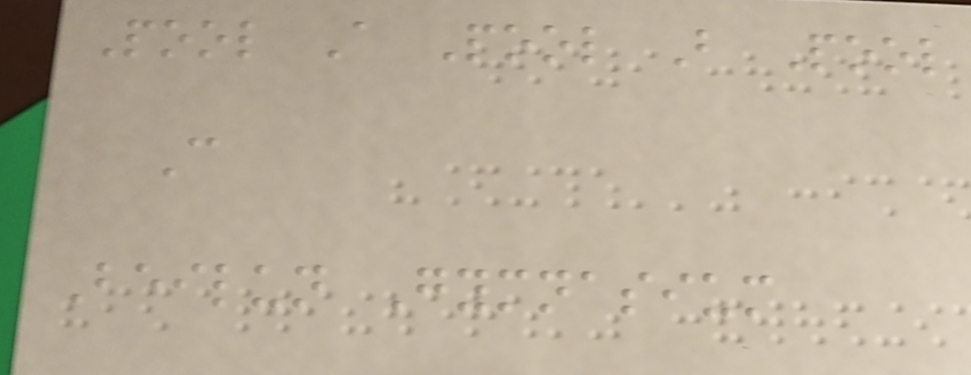Pool A Pool B Pool
C
Beilun Gymnasium
